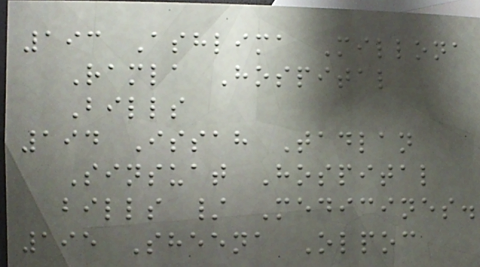193 Ashlima Millona
Ramla Hospital
Bills
194 Issah Tadlan
Sinsuat Hospital
bills / Medicines.
195 Sheena Olpoc
